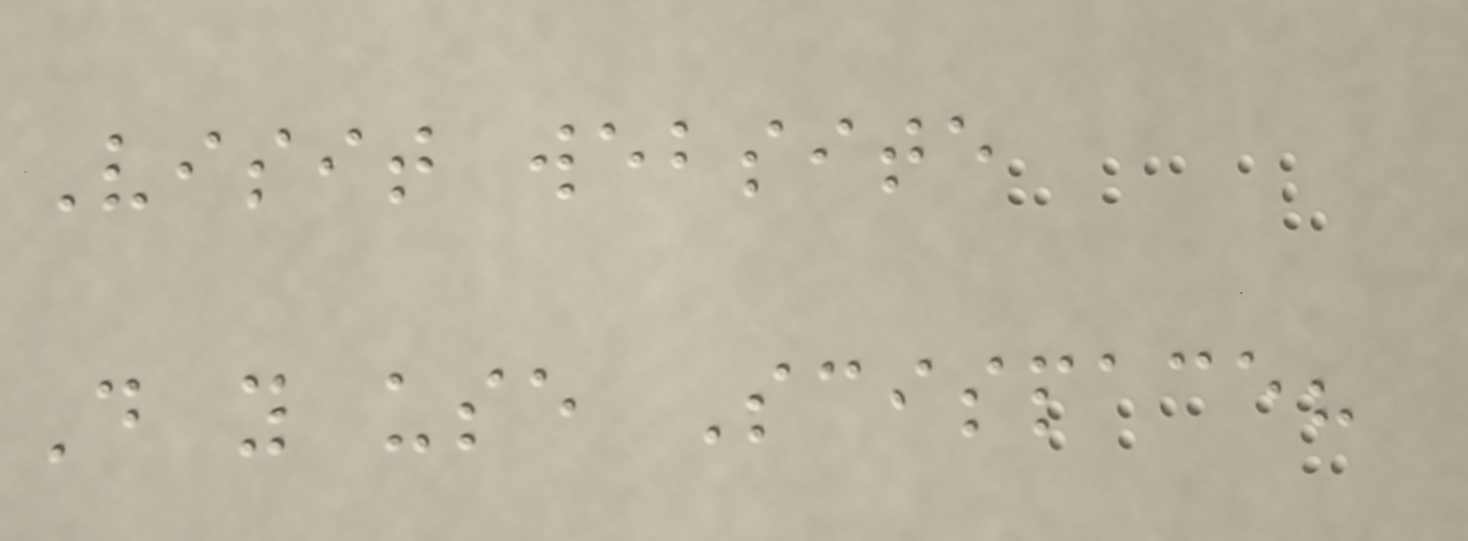Visit website
Do you use Scispace?
